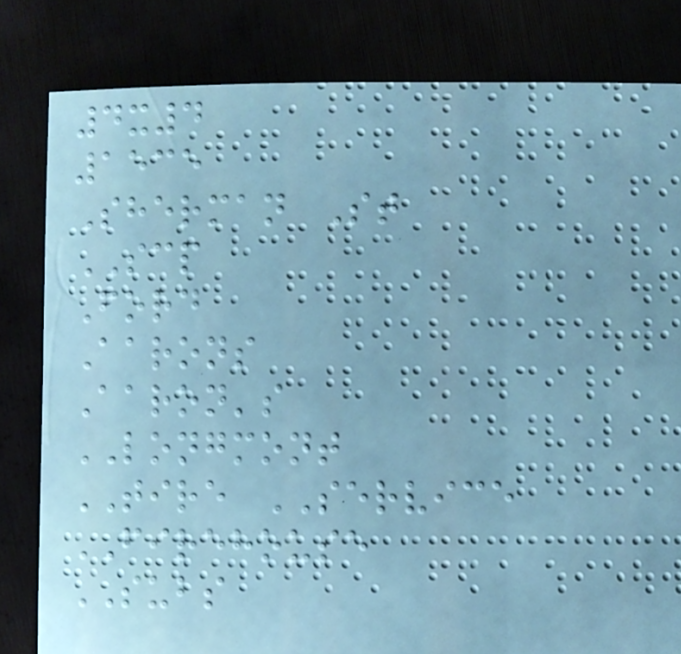4x4
1535
Sherman St
SCP
Ford
Aarons
Aaron's
LONGMONT
TIRE SERVICE
FIREHOUSE
SUBS
